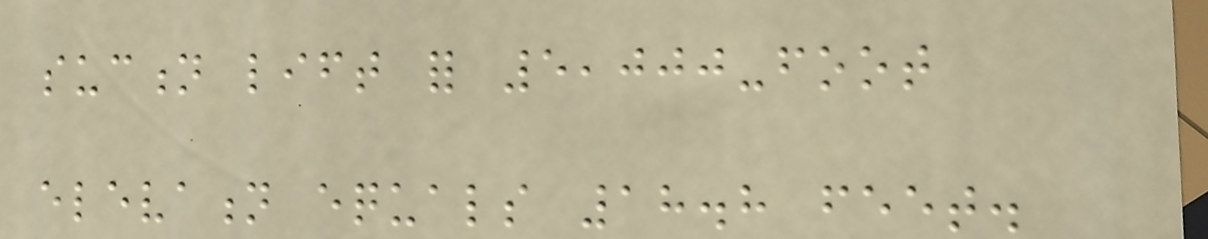suction lift for 5,000-foot
elevation equals 18.8 feet.
